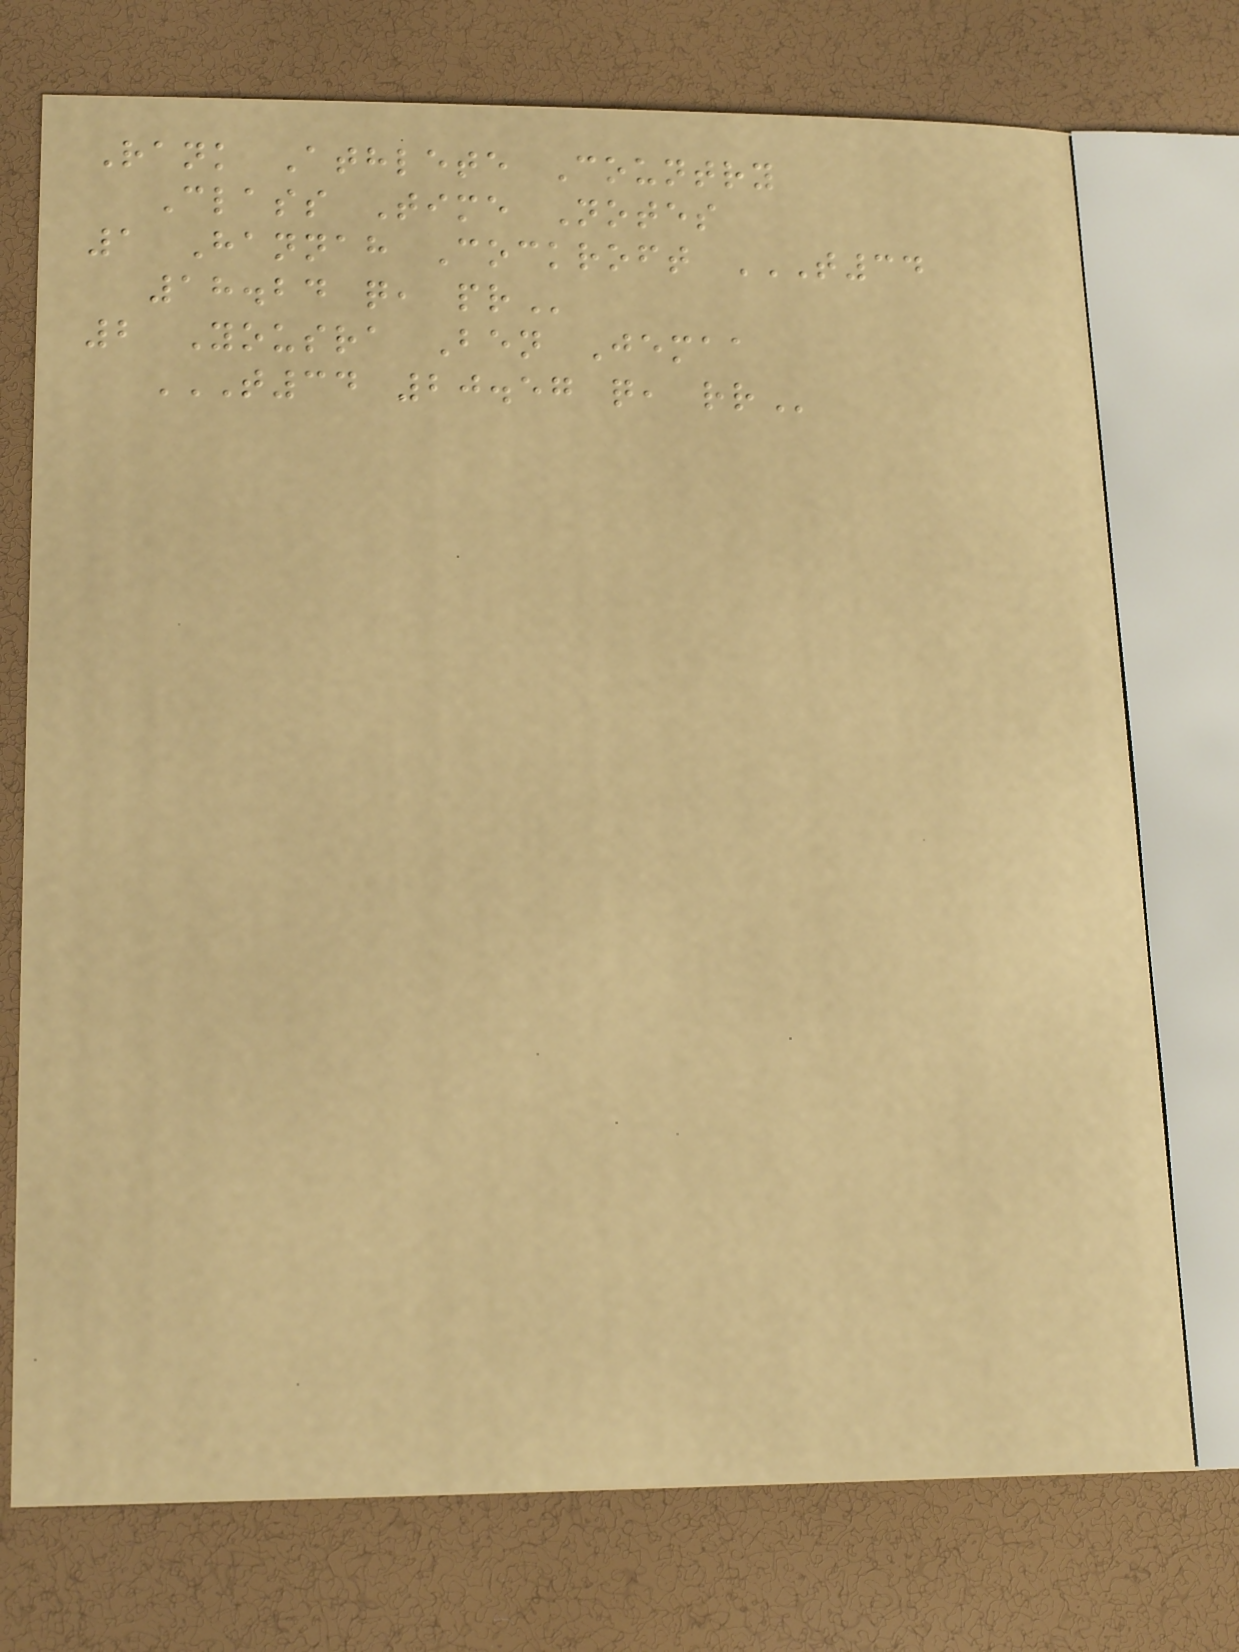Rank Athlete Country
Class Time Notes
1 Hannah Cockroft T34
18.24 Q, PR
2 Yousra Ben Jemaa
T34 20.57 Q, RR
